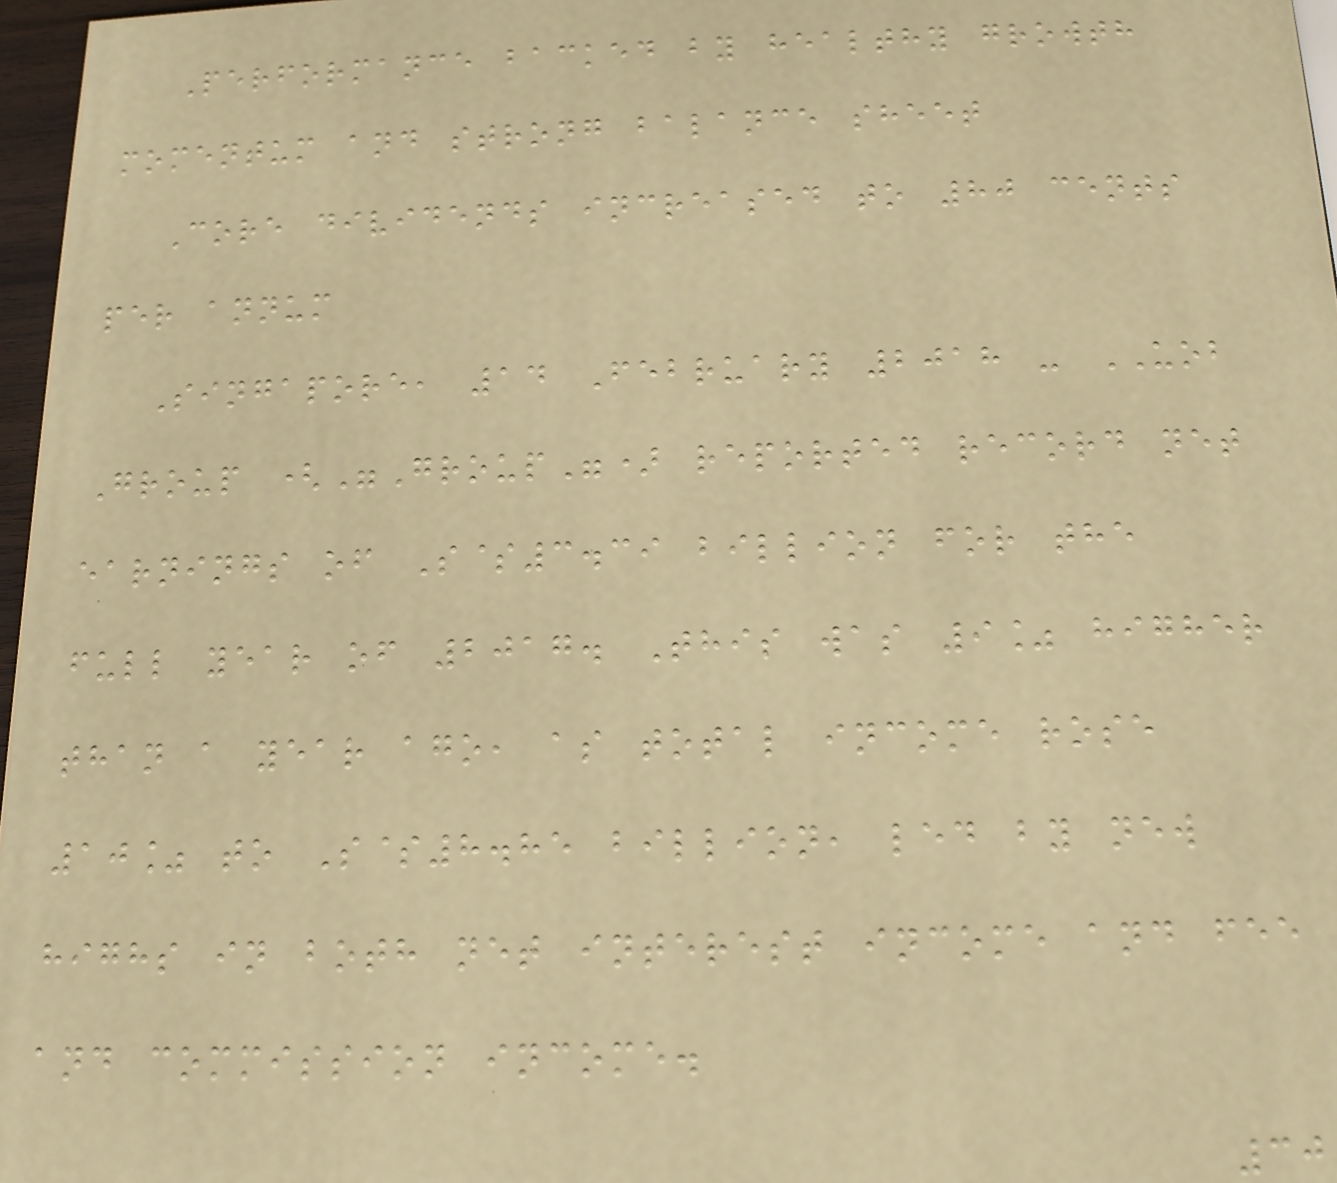Performance backed by healthy growth
momentum and strong balance sheet
Core dividends increased to 80 cents
per annum
Singapore, 14 February 2018 - UOB
Group ("Group") reported record net
earnings of S$3.39 billion for the
full year of 2017. This was 9% higher
than a year ago, as total income rose
10% to S$8.85 billion, led by new
highs in both net interest income and fee
and commission income.
30
